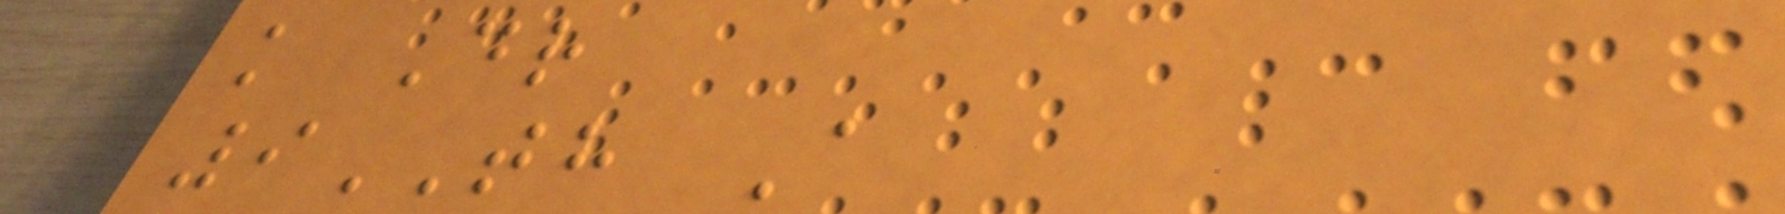k Dr
9TH A
